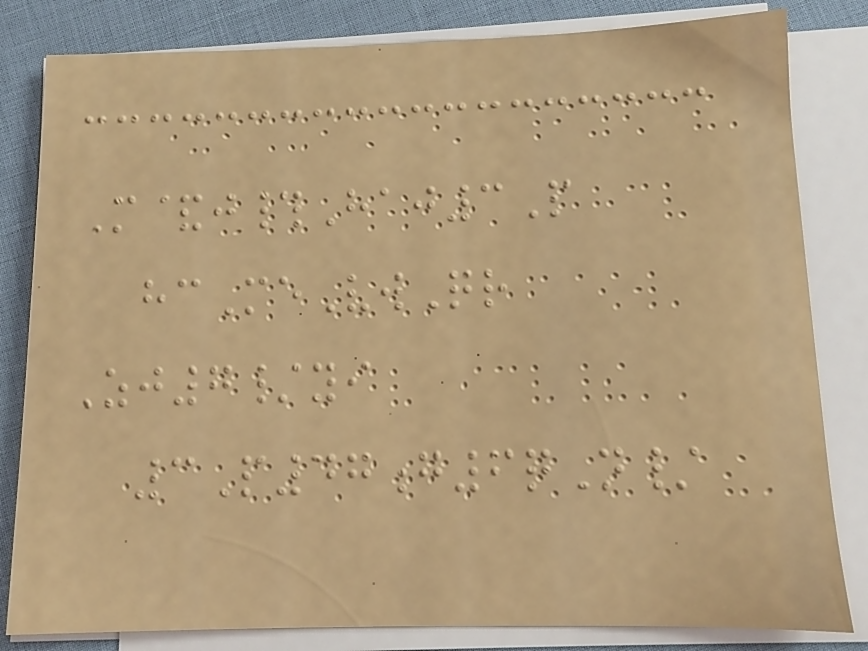M&j#Haj3P
hcMeVwQr
Zj7/yi
3P47g6qN/
